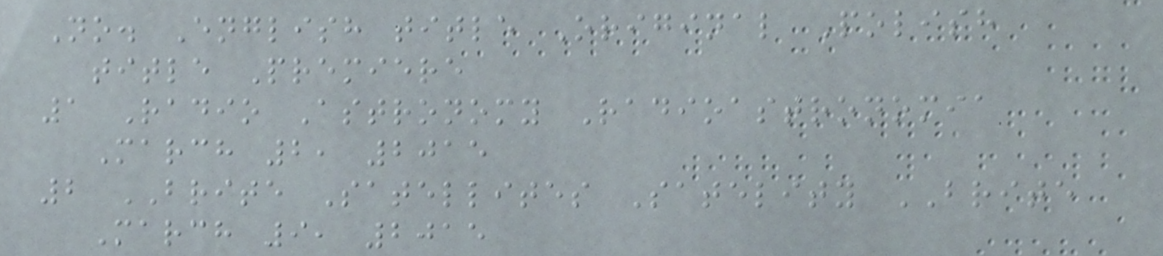No. English title Original Polish
title Premiere
1 Radio Astronomy Radioastronomia
March 2, 2015
2 BRITE Satellites Satelity BRITE
March 9, 2015
